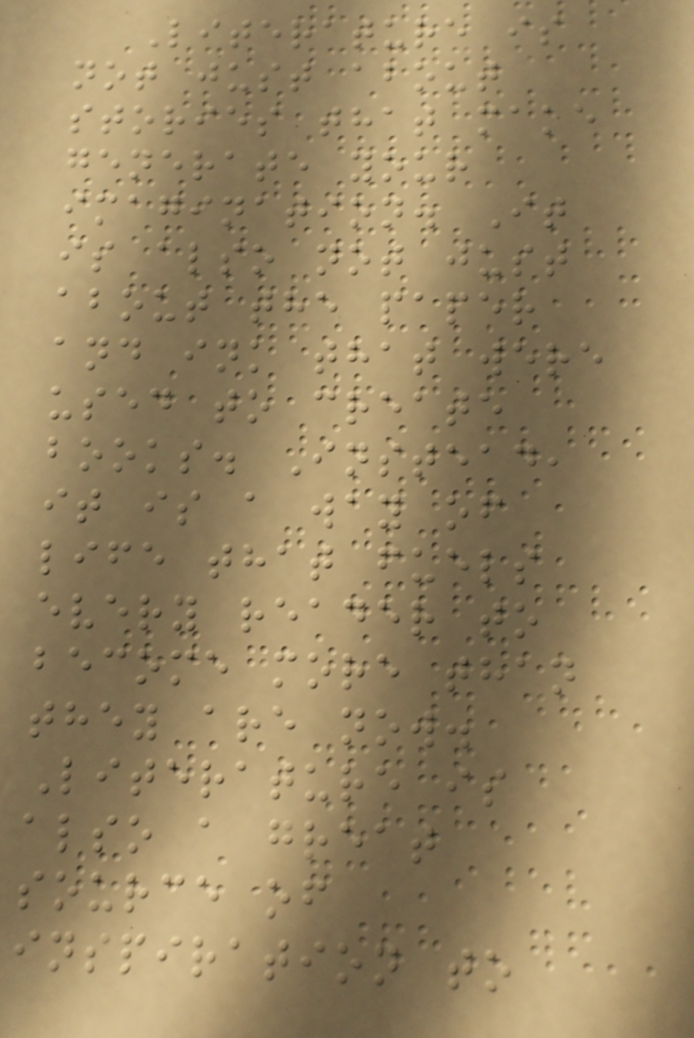Literature is
not just about
stories that make
generate your
imagination. It
is also not just
about the paper
and ink that were
used to create
books. Instead,
it is a way of
life that fuels
every reader to
become more than
they are now.
Literature is
also a great
source of
inspiration to
